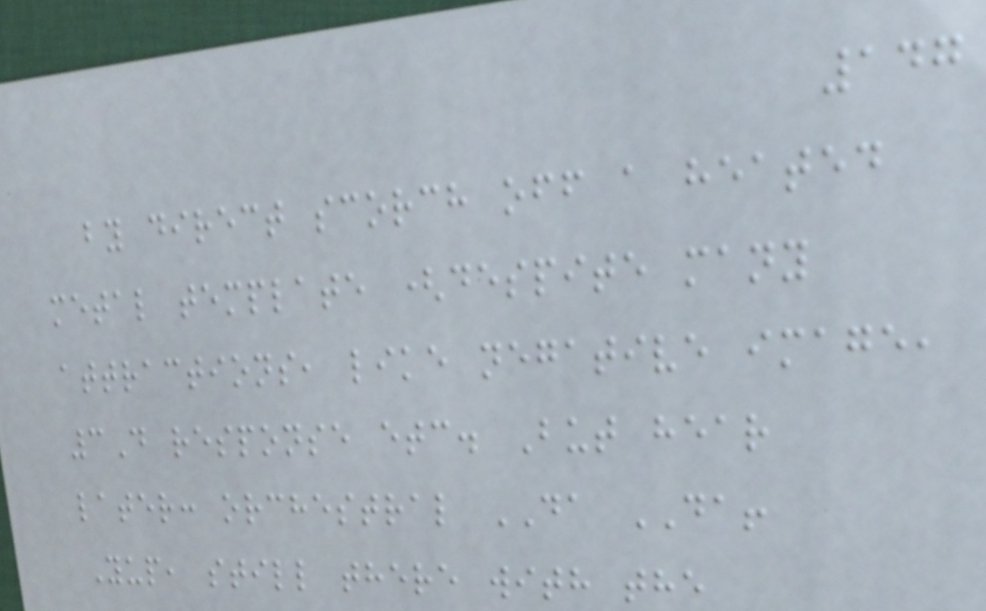147
by direct scorch off a heated
metal template (despite many
attractions, like negative image,
3D response etc. But hear
later: orchestral DA DA!
Yup, still there with the
